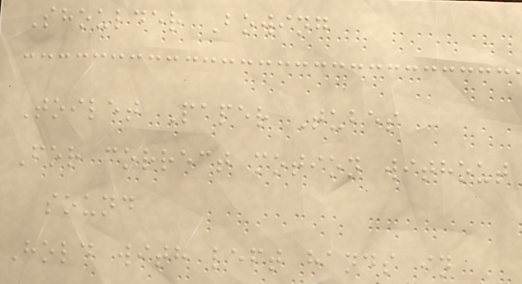Shoulder Bowing
Toilet Paper Tubes
For correct motion without
sound
Hold with left hands in
